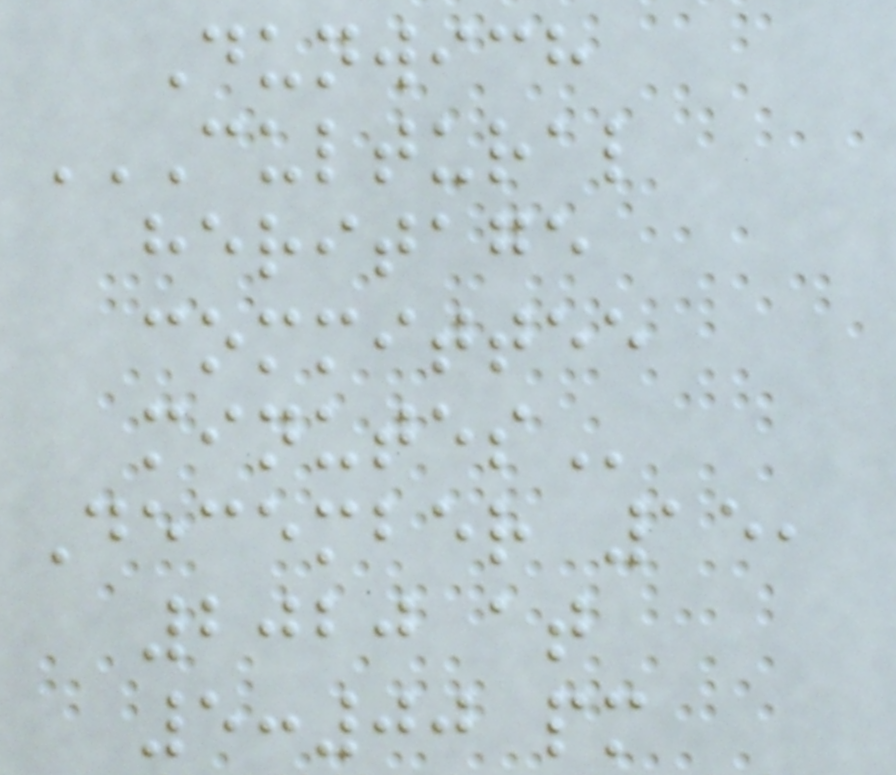Dunwich
CULTURAL
HERITAGE
COMMITTEE
MINUTES
December 15,
2020 at
5:00 pm
